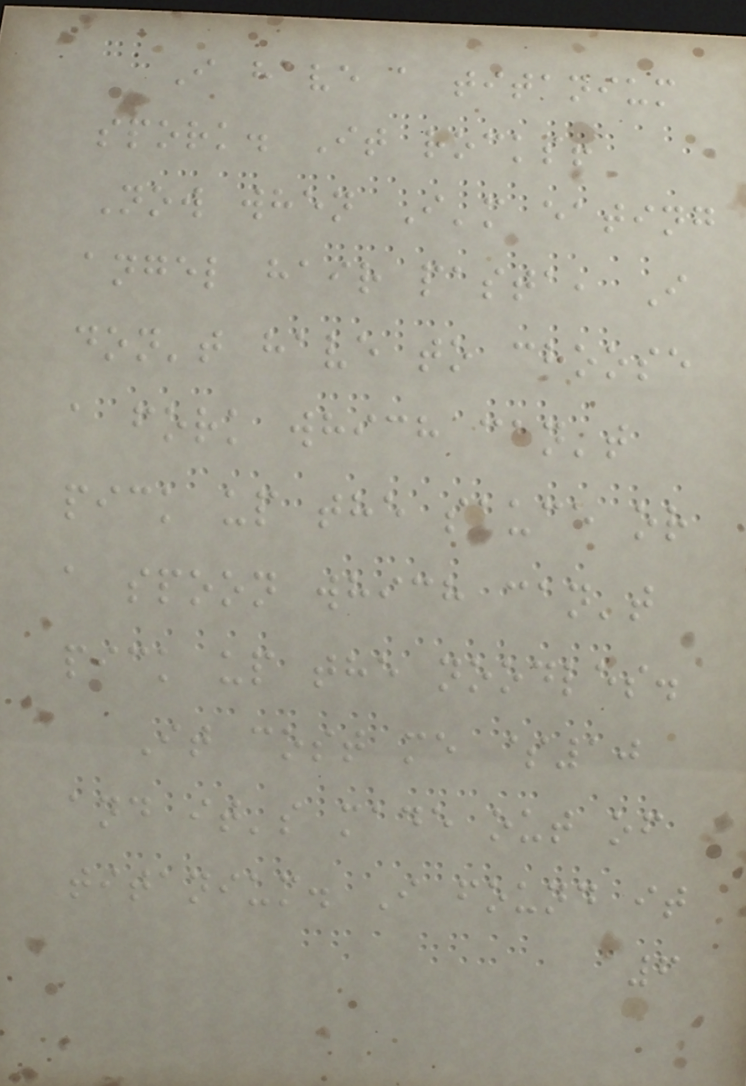I have a titanium
spork. It rocks!
Now when I'm eating
angel hair pasta, I
don't have to choose
a fork which can't
pick up the sauce or
a spoon which can't
pick up the noodles.
It cost me $10
and it's made out of
titanium. I found it
6
